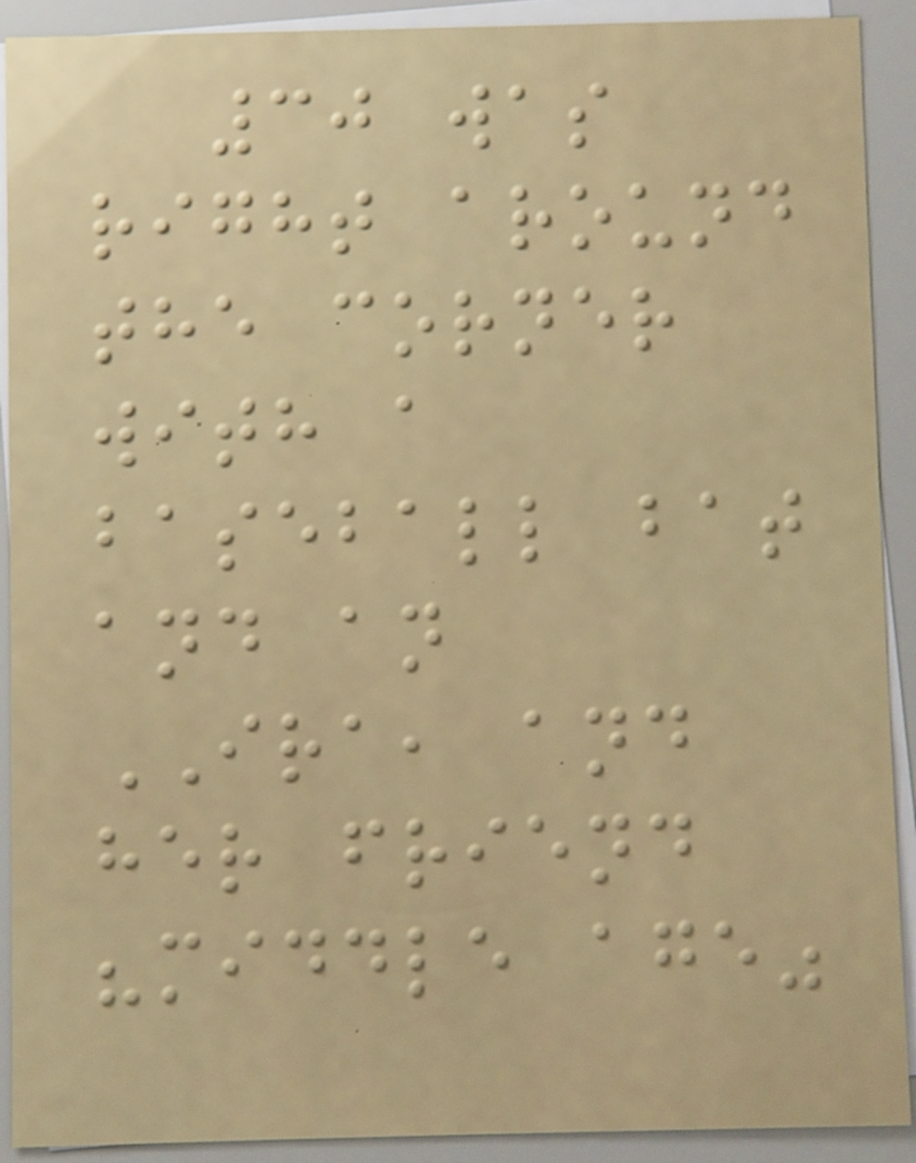30 was
right around
the corner
with a
baseball bat
and an
IRA, and
her friend
"middle age"
